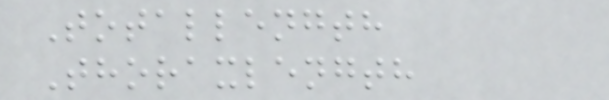Totallength
Thoraxlength
